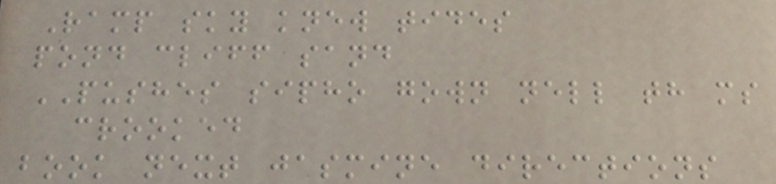Ramp sky knew tides
pond cliff sand
PUSHES sipho gown nell th ms
crooked
book next jasmine directions
